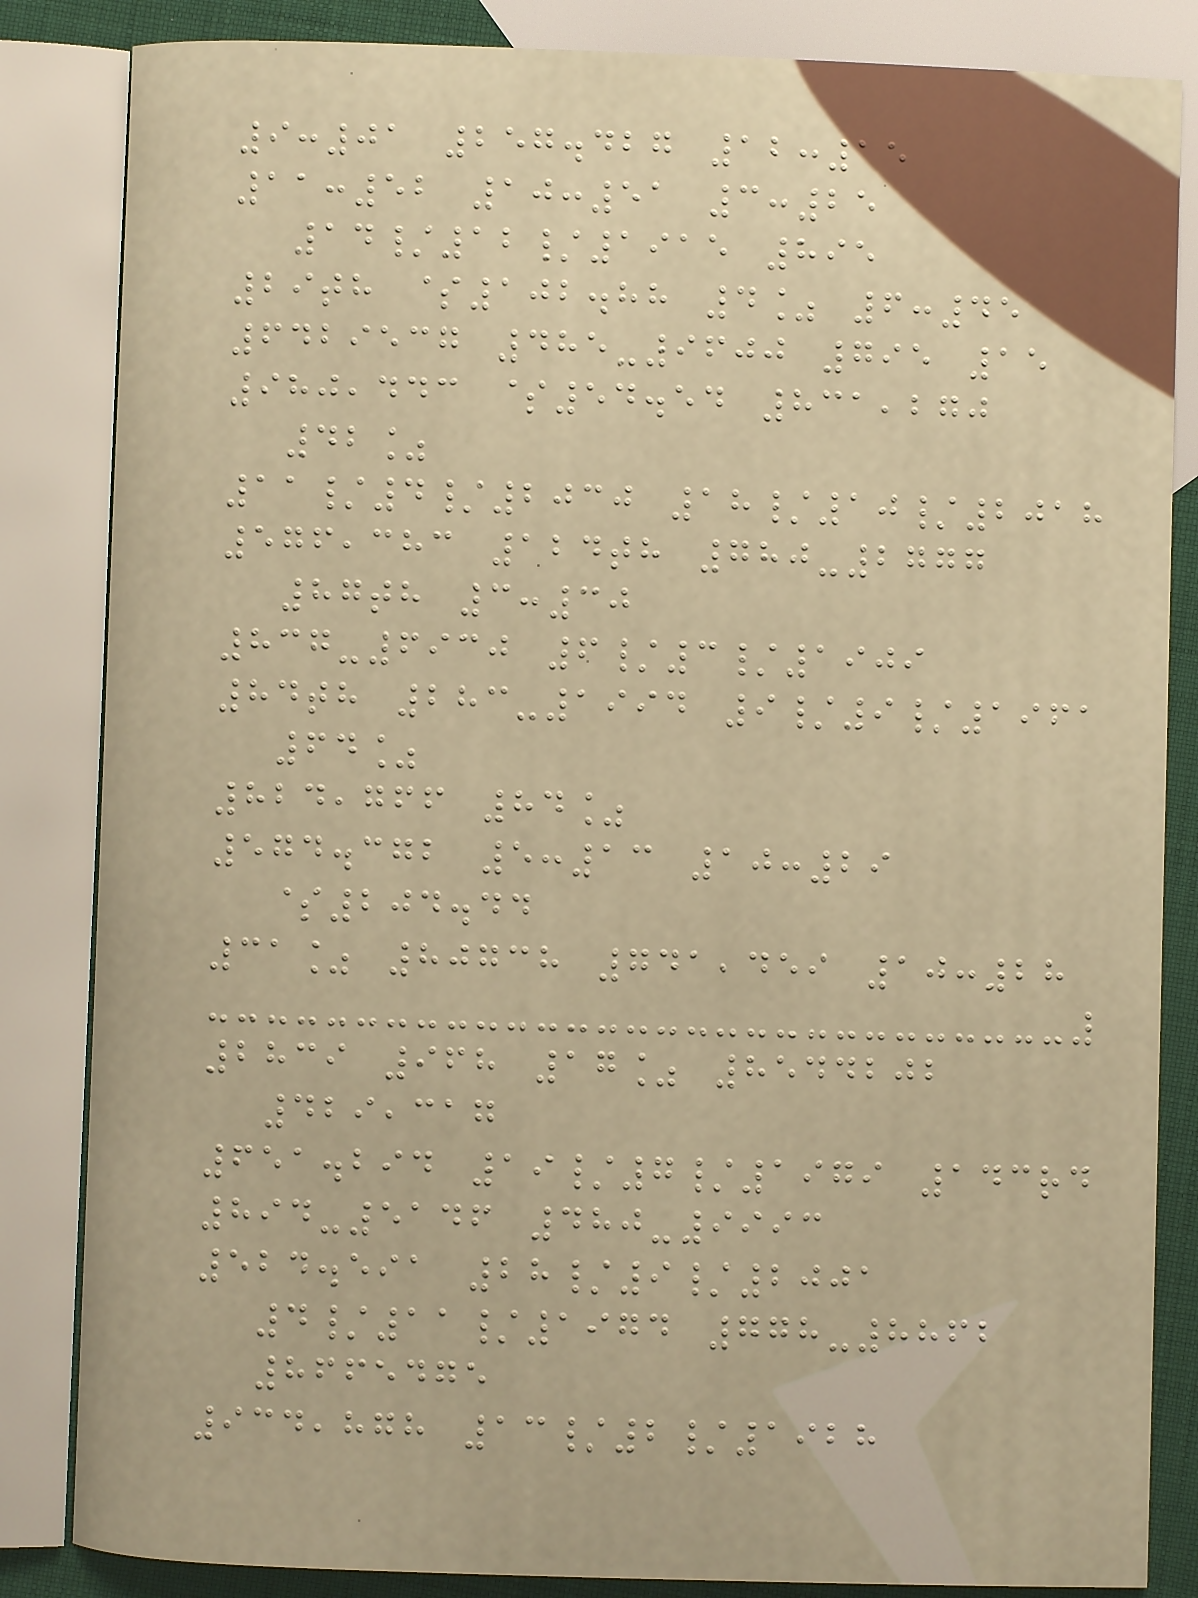9:01 257.427 12:15
11:52 10:51 3:25
14/12/1915 895
29th $102.88 4% 6:45
6429537 485-9600 795 15
980,443 $54.54 831,270
42%
11/4/2030 18/10/2018
576,383 124th 780-2777
87th 3:30
837-6930 6/3/1909
84th 283-1994 9/9/1961
64%
824,766 84%
574.372 5:13 10:29
$204.44
31% 80738 741,459 10:28
2839 968 17% 8544202
429,317
651.294 19/7/1979 143rd
894-5146 480-9993
524.591 28/9/2001
4/11/1974 778-8862
8665475
934,878 13/2/1928
